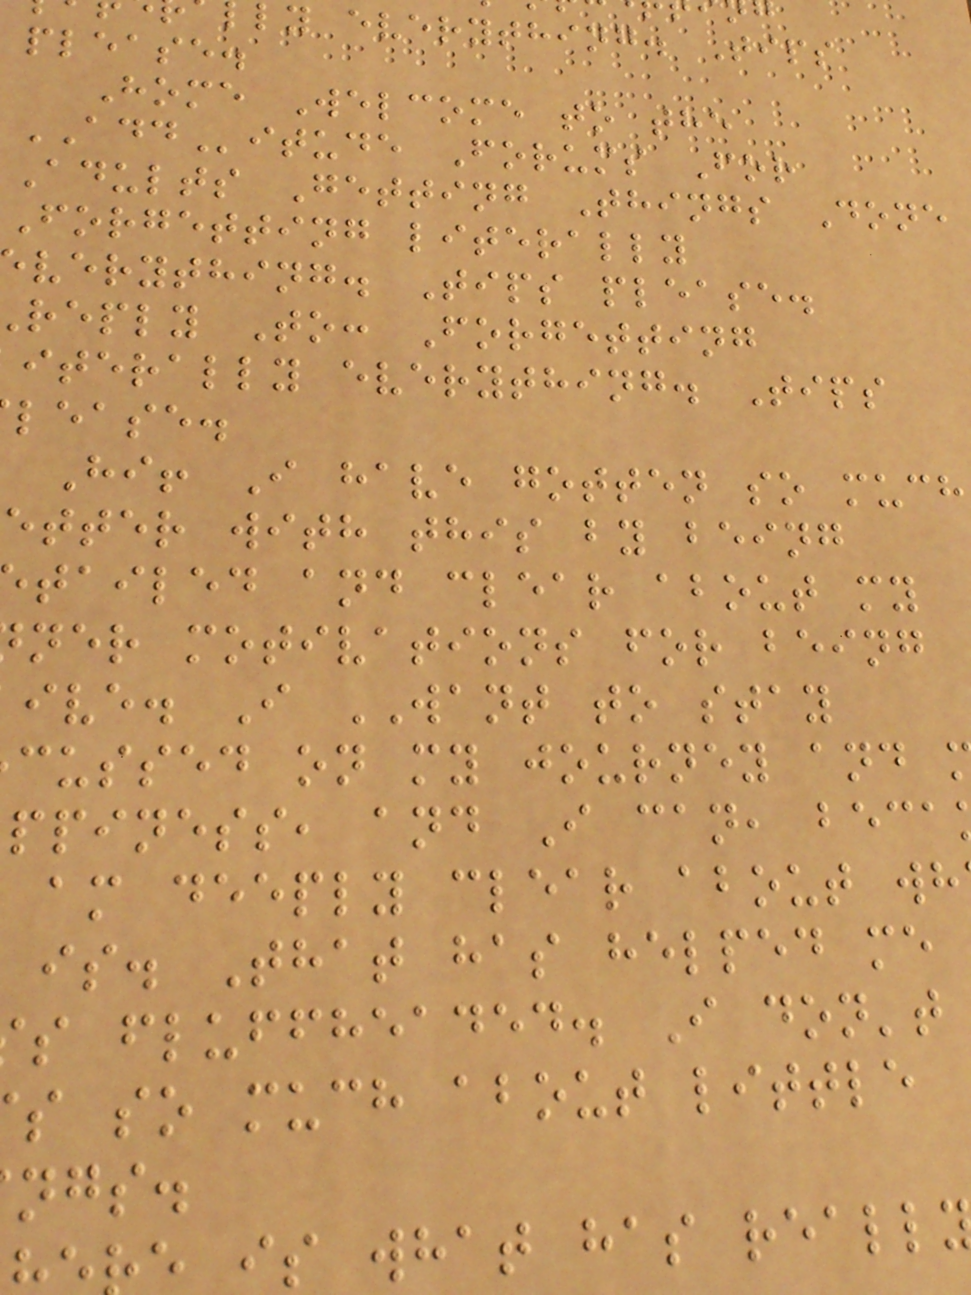ly everything. Tips
please.
Home Welcome to the
ADDitude Forums For
Adults Getting Things Done
Forgetting literally
verything. Tips please.
reply To: Forgetting
iterally everything. Tips
lease.
Hi! I have gotten so much
etter with this by being
tailed and clear about my
ner motivations for being
ive. I WANT to stay
cussed on my journey and
ppiness, and I can, beca
am deeply clear about wh
is. That has helped me
s fluffheaded. I don't
s so much about little
ngs.
is what has reall
